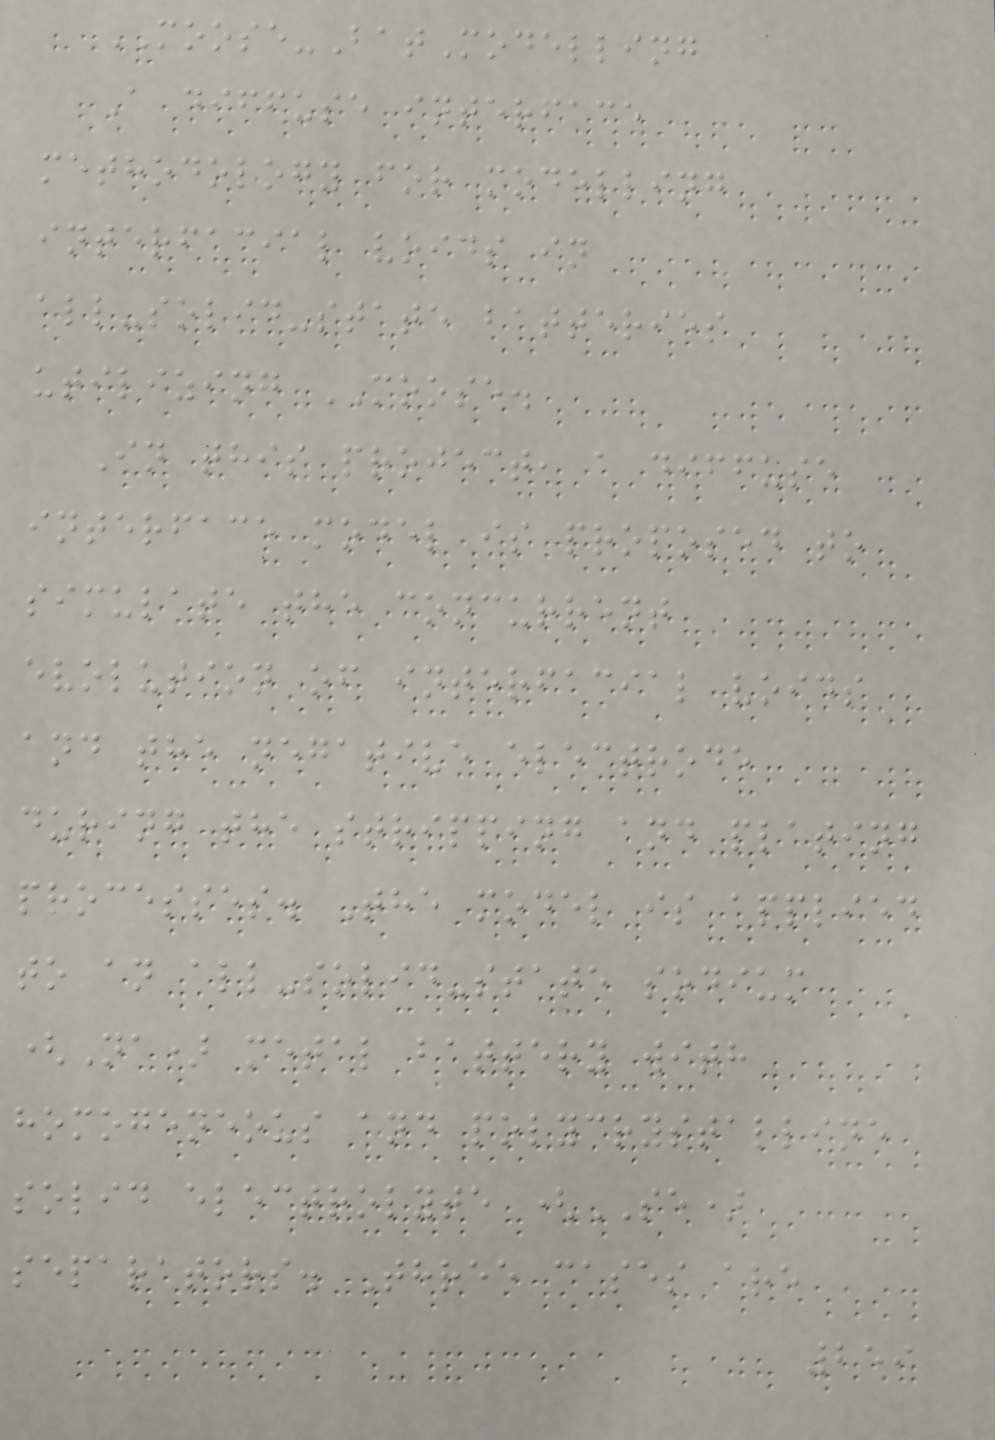MOOSE-BatModelling
A diffuse interface
methodology for modelling
interfacial voids in
all-solid-state batteries
utilizing MOOSE.
In this project, a diffuse
interface model is proposed to
simulate the concurrent
evolution of interfacial voids
and the negative electrode
during the stripping and plating
processes. The model is applied
to an all-solid-state sodium
(Na) metal battery with
homogeneous and polycrystalline
solid electrolyte (SE)
separators. Three cases are
259
